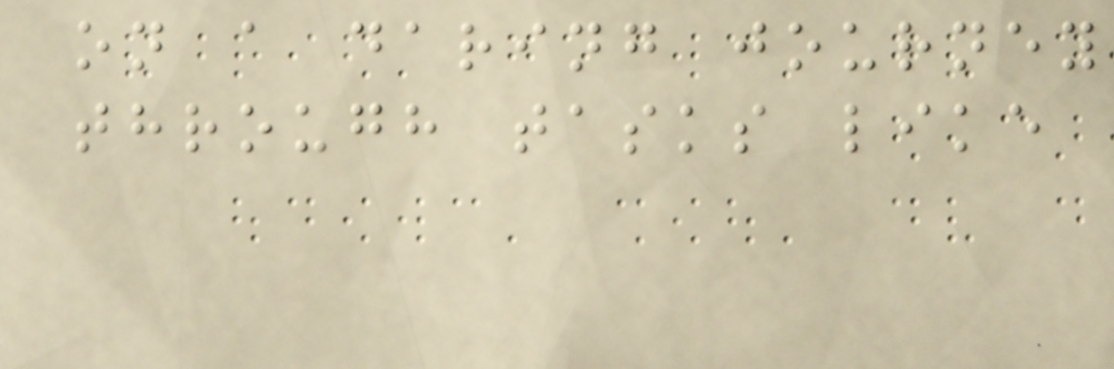on a daring journey
through tasks like
